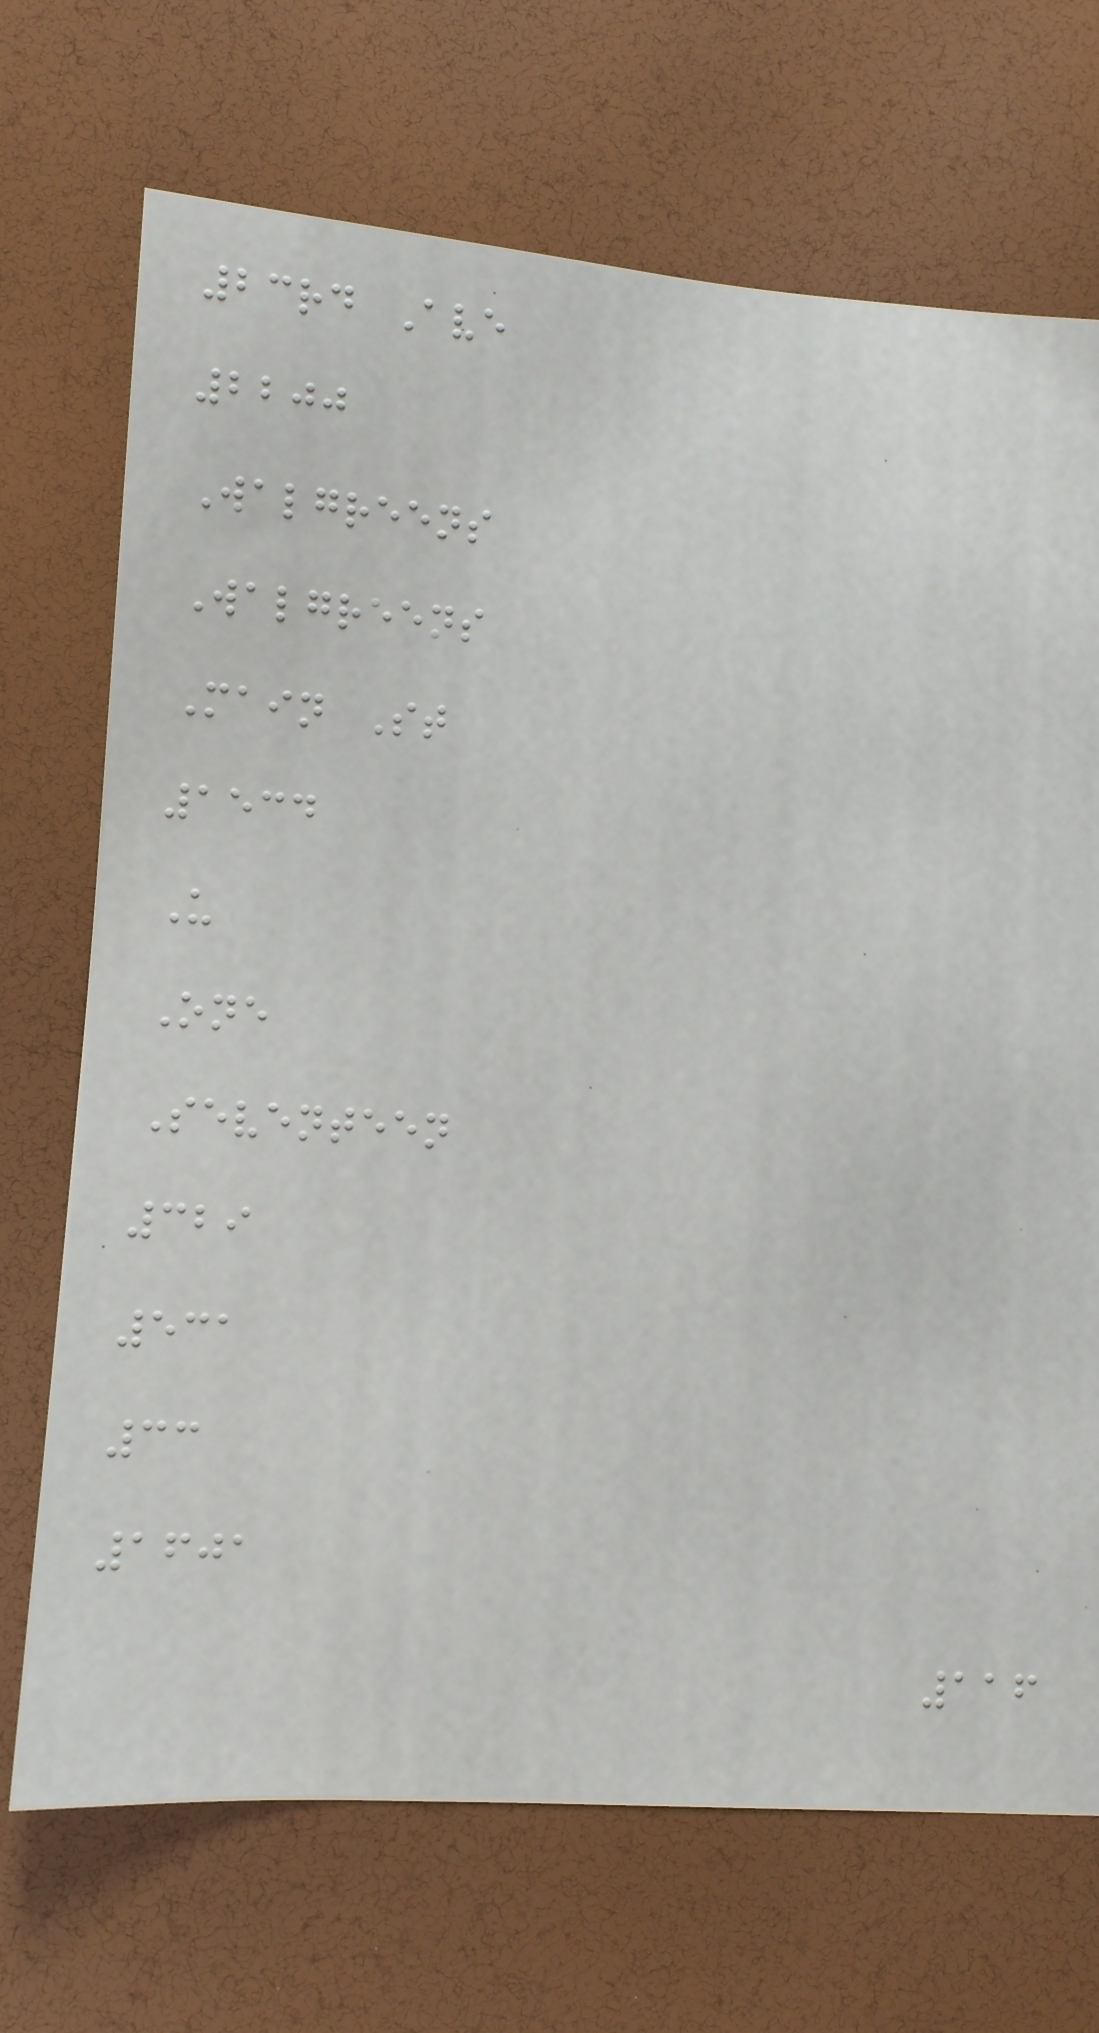23rd Ave
2200
Walgreens
Walgreens
Main St
1534
U
One
Seventeen
329
531
33
1601
116
